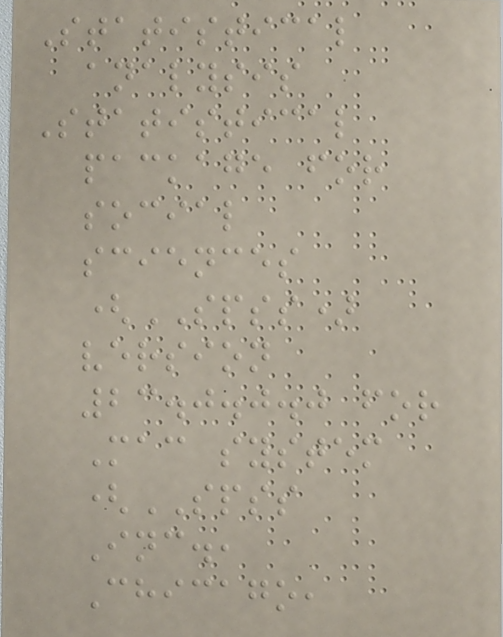Statistical
analysis
Statistical
package for
social
sciences
(SPSS)
version
23.0.0.0 for
Mac system
(SPSS
Inc.,
Chicago,
